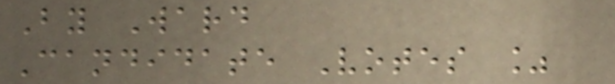By Ward
Candidate Votes %
